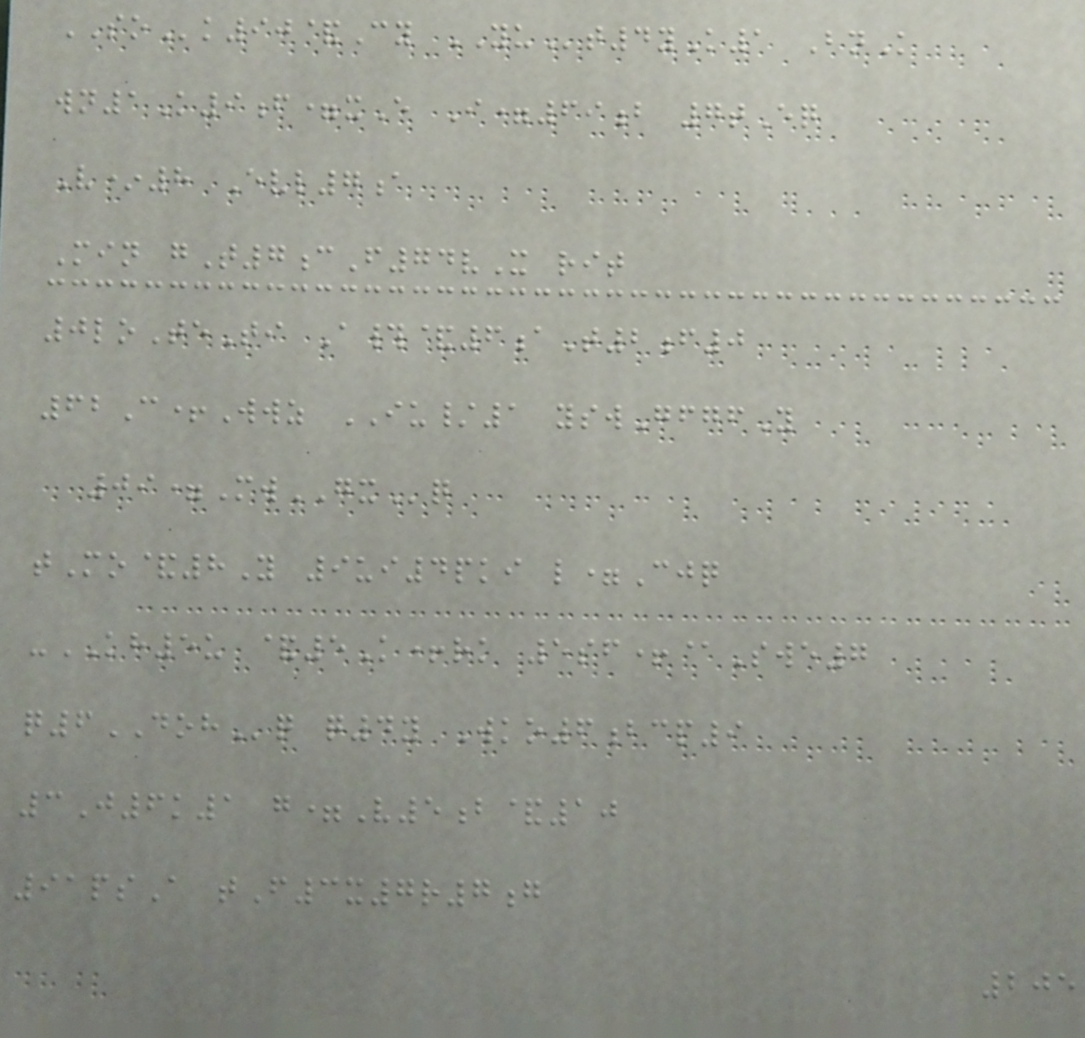SOk90&Cy YUt4yK1 BnK
wn1K9f=xE I=69b 7tEq
V*8 Evl7a
Min gT7cF74vX rit
0loTeTi A#&6aT2f0
62C+Wwz IU/1 yswGfgfY
09=MwGXq
tMo&8Y 9ui4pki l=Cjq
-KH5u &5K+rk 5sf+@Swe7
q6DOHq q4y Wko6bcp9
3J6k1 g=V5b&10
91psA tF3x7r7g
205
